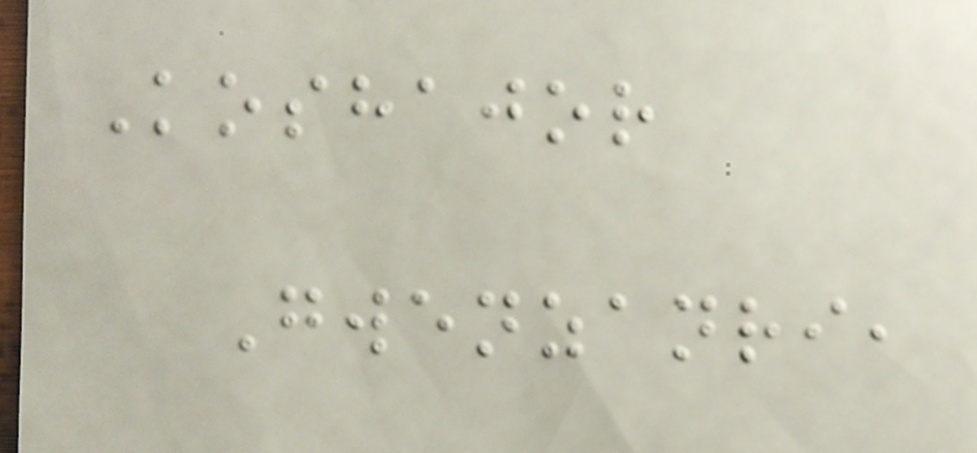Koshajor
Gwenzanri,
